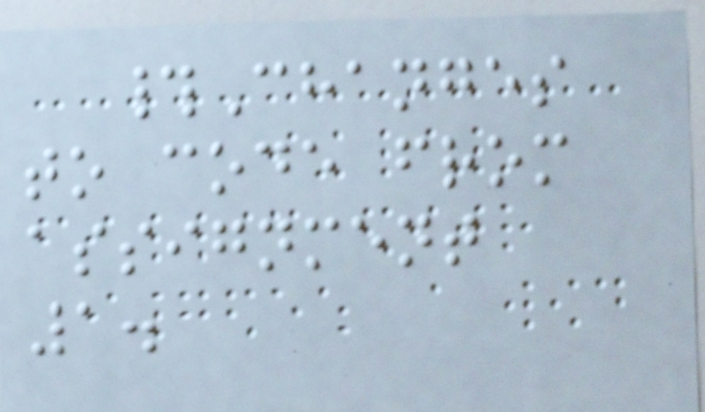#Changes
to code from
assignment
1.
